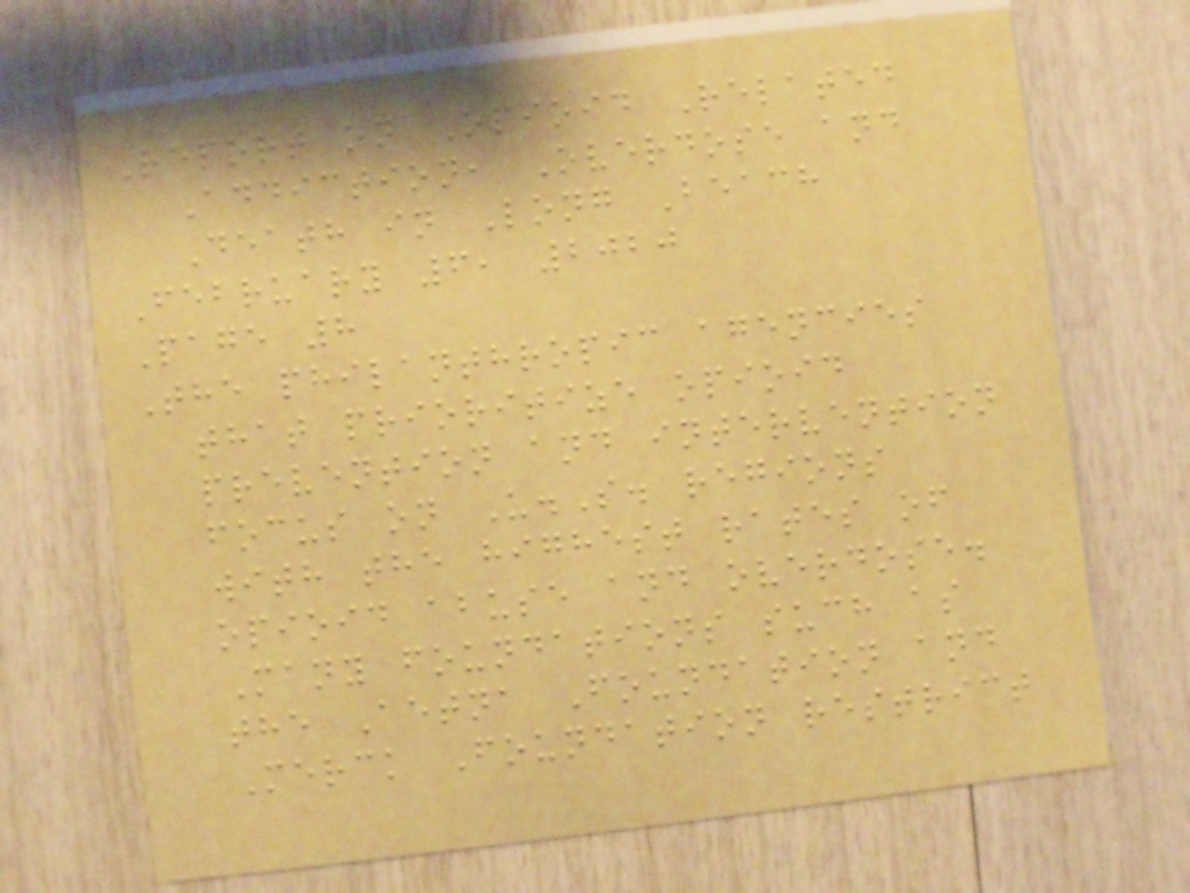Report on Opioid Related
Addiction, Overdose and
Death in Long Beach
February 6, 2020
Page 8
The philanthropic agencies
that prioritize opioid
prevention and intervention
focus on U.S. regions
with the highest rates of
opioid abuse and overdose.
Many foundations such as
the Aetna Foundation and
Merck Foundation restrict
